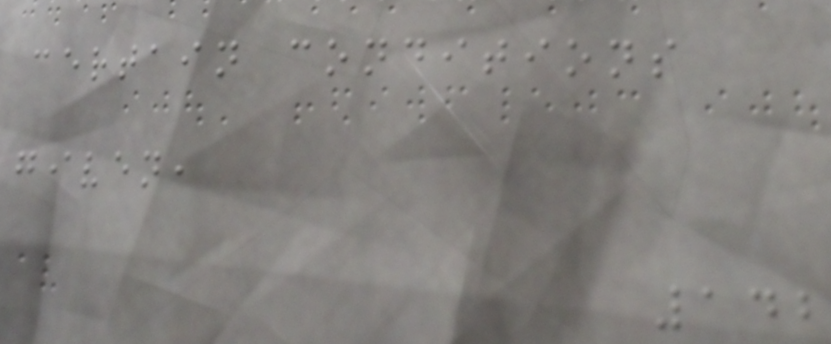certain conditions
given,
142
